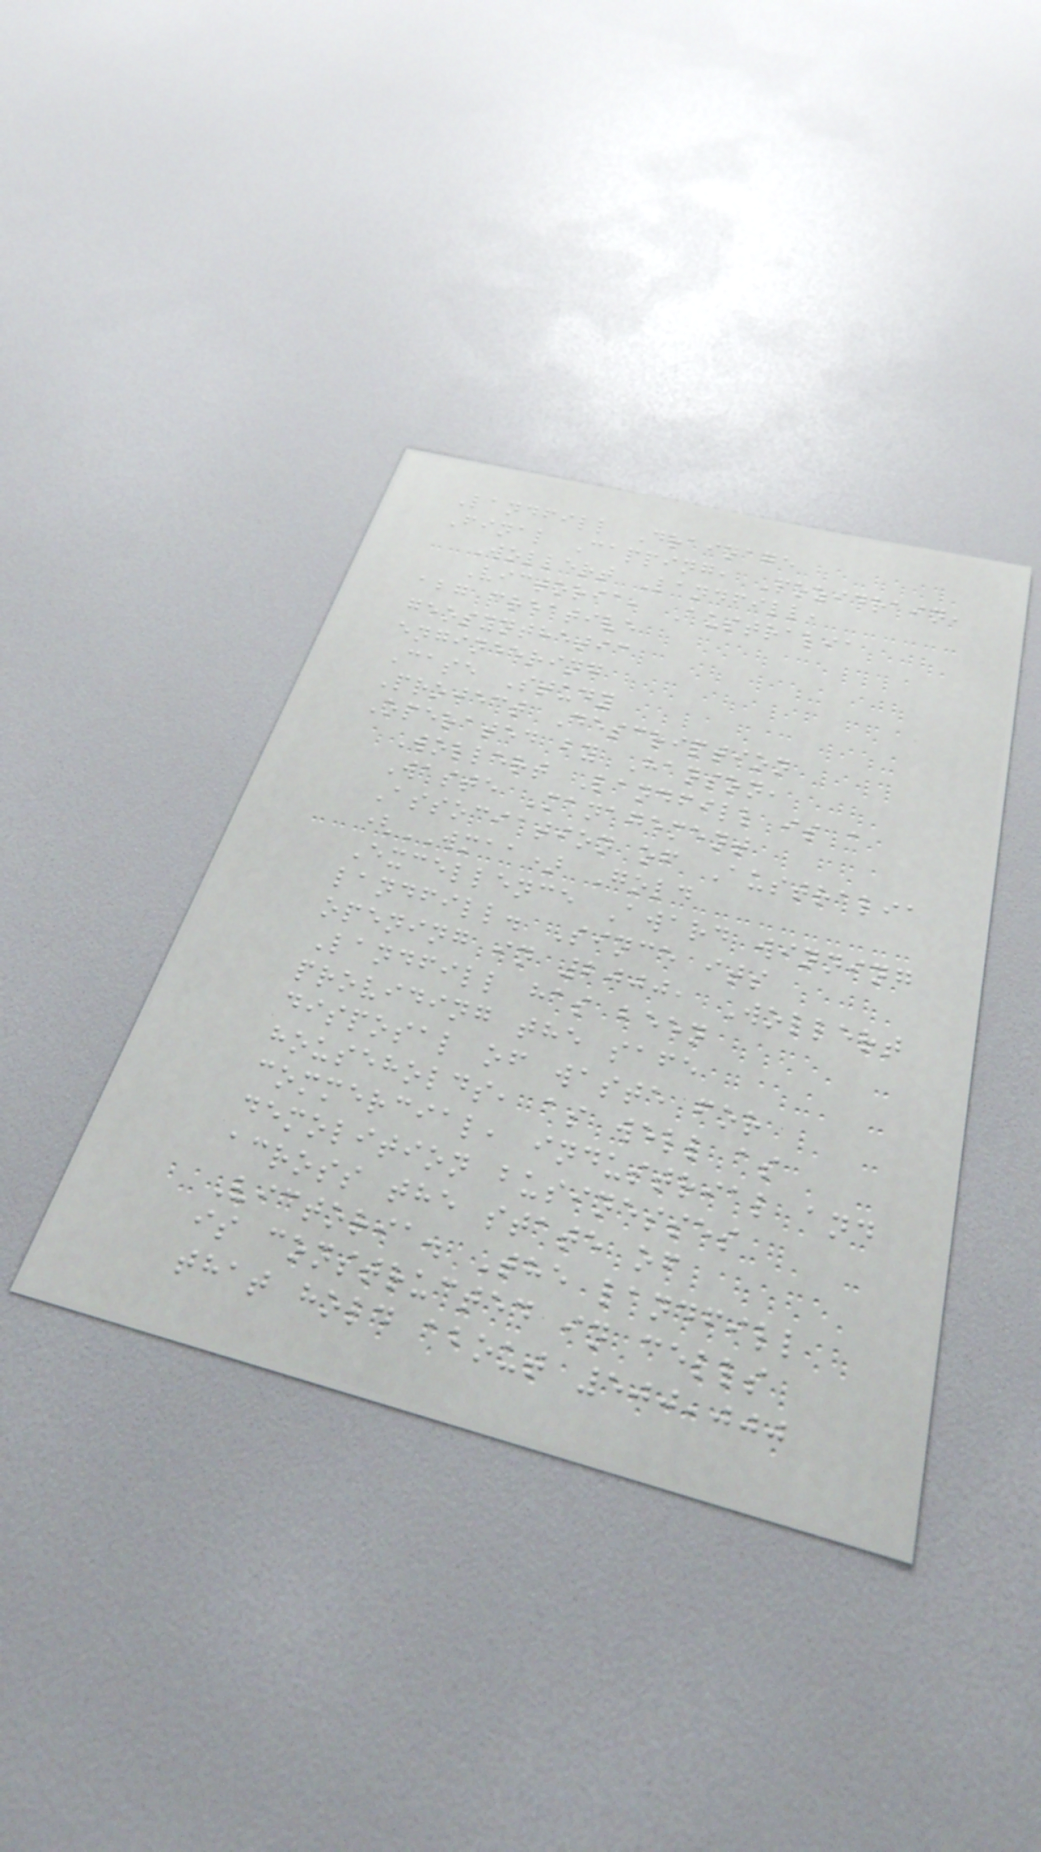Landfill Drainage
Final Capping, Pozidrain,
Wollert Landfill,
Victoria, Australia
abg creative
geosynthetic
engineering
Case Study
Project Description
Operated by Hanson,
Wollert Landfill is a
Waste Management
Association of Australia
(WMAA) Gold
Excellence Award winning
landfill. Since its
opening in 2000, Wollert
Landfill has been
providing the safe
disposal of waste for
households, as well as
commercial, industrial and
demolition businesses
across the state of
Victoria. The landfill
is constructed in cells
that hold about 500,000
